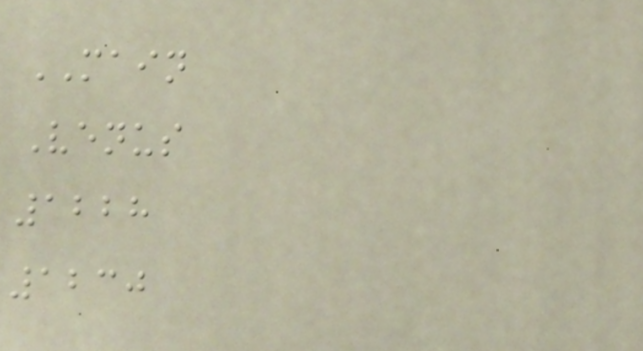MAIN
Venus
1228
1230
